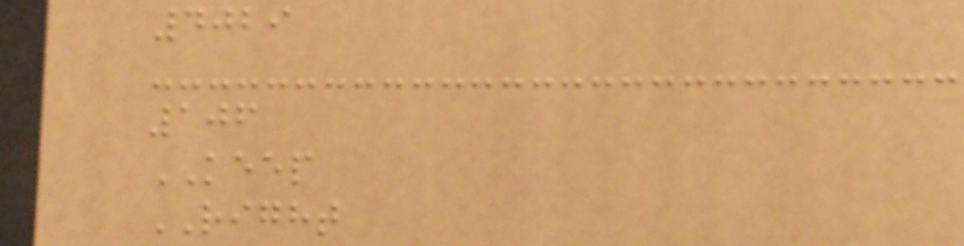4029
106
KEEP
RIGHT
